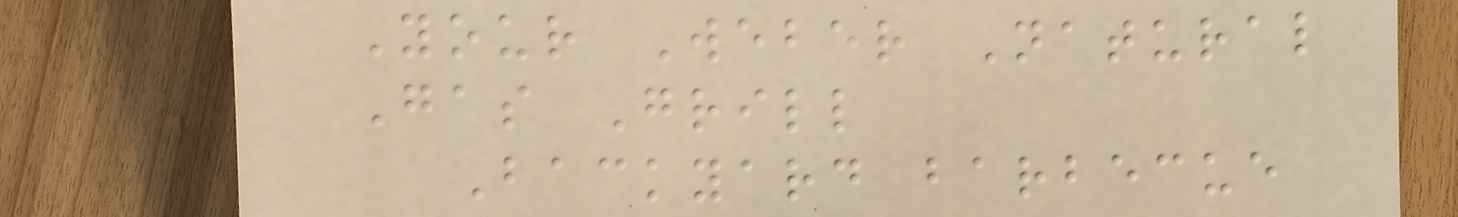Your Weber Natural
Gas Grill
Backyard barbecue
